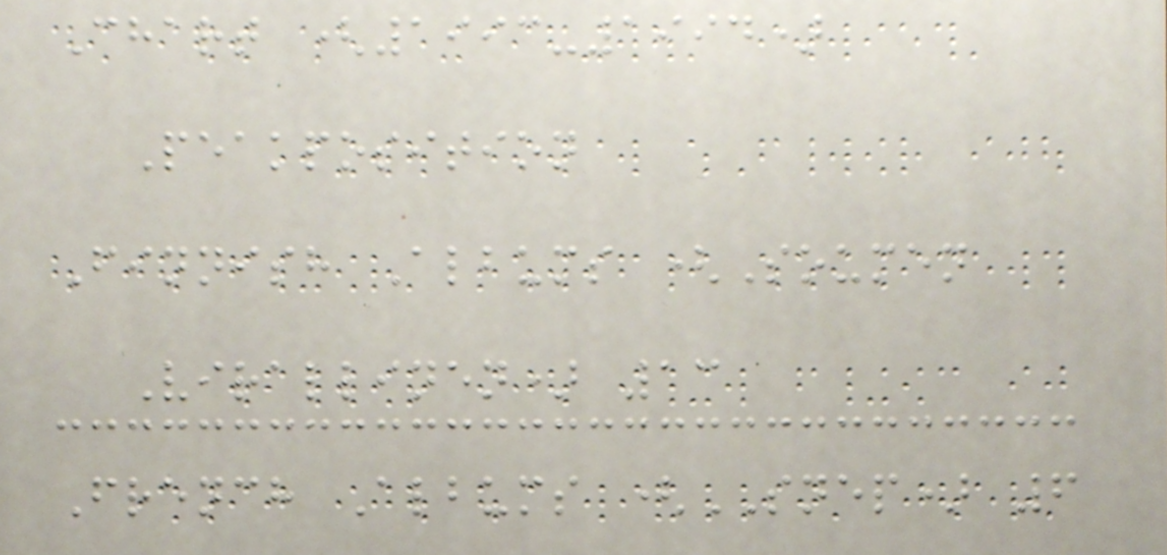Chart (1993-1994)
Peakposition
Finnish Albums (Soumen
Virallinen) 13
French Albums (SNEP) 6
